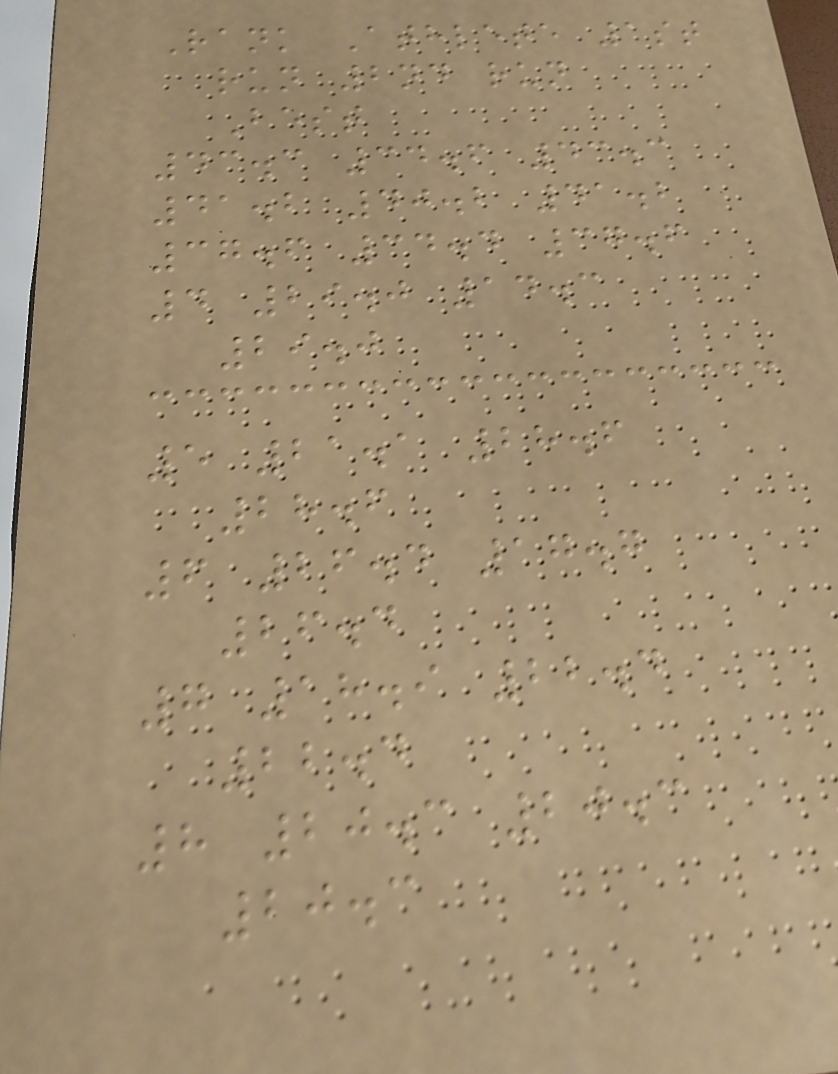Rank Athlete 1st
run 2nd run
Best
43.3 34.6 43.3
41.2 40.2 41.2
37.6 34.4 37.6
4 29.0 14.3
29.0
5 21.1 28.6
28.6
6 26.4 17.7
26.4
7 18.9 22.4
22.4
8 20.3 20.3
20.3
